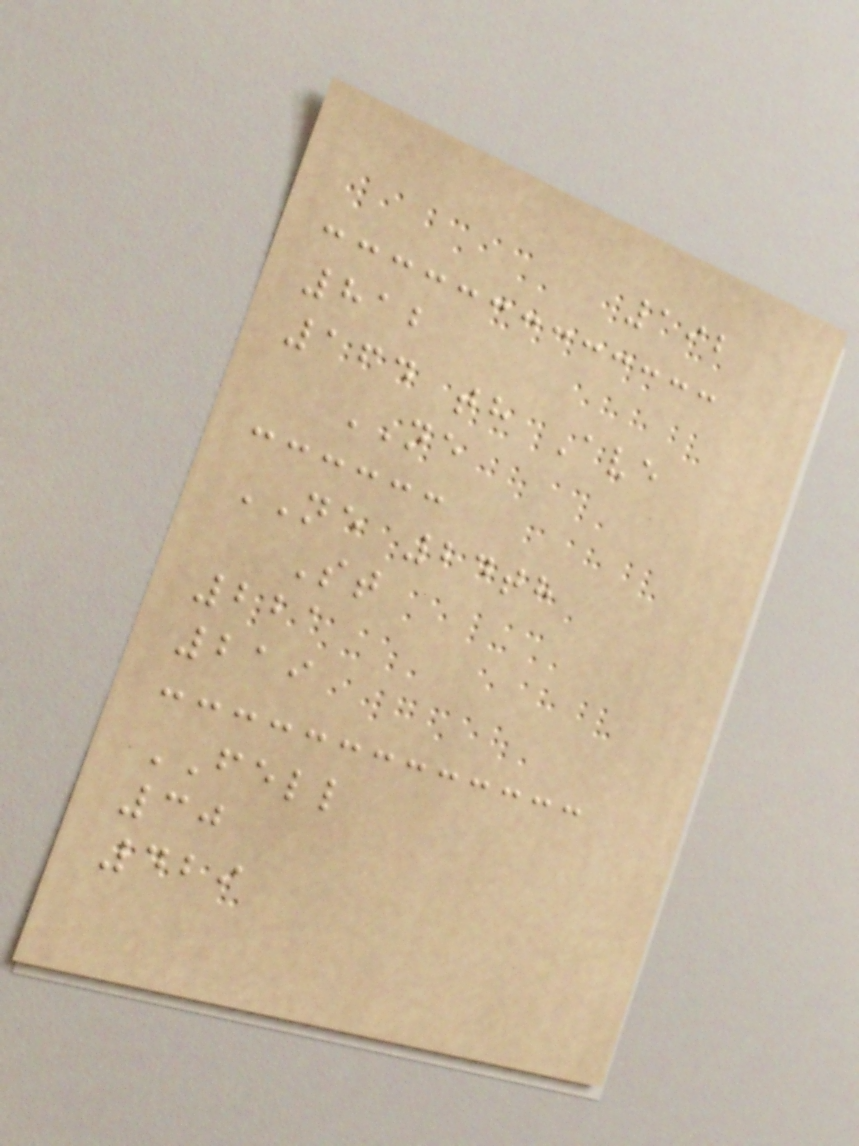192
812
164 th Ave
NE
NE 24th
St
221
219
FELL
30
429
